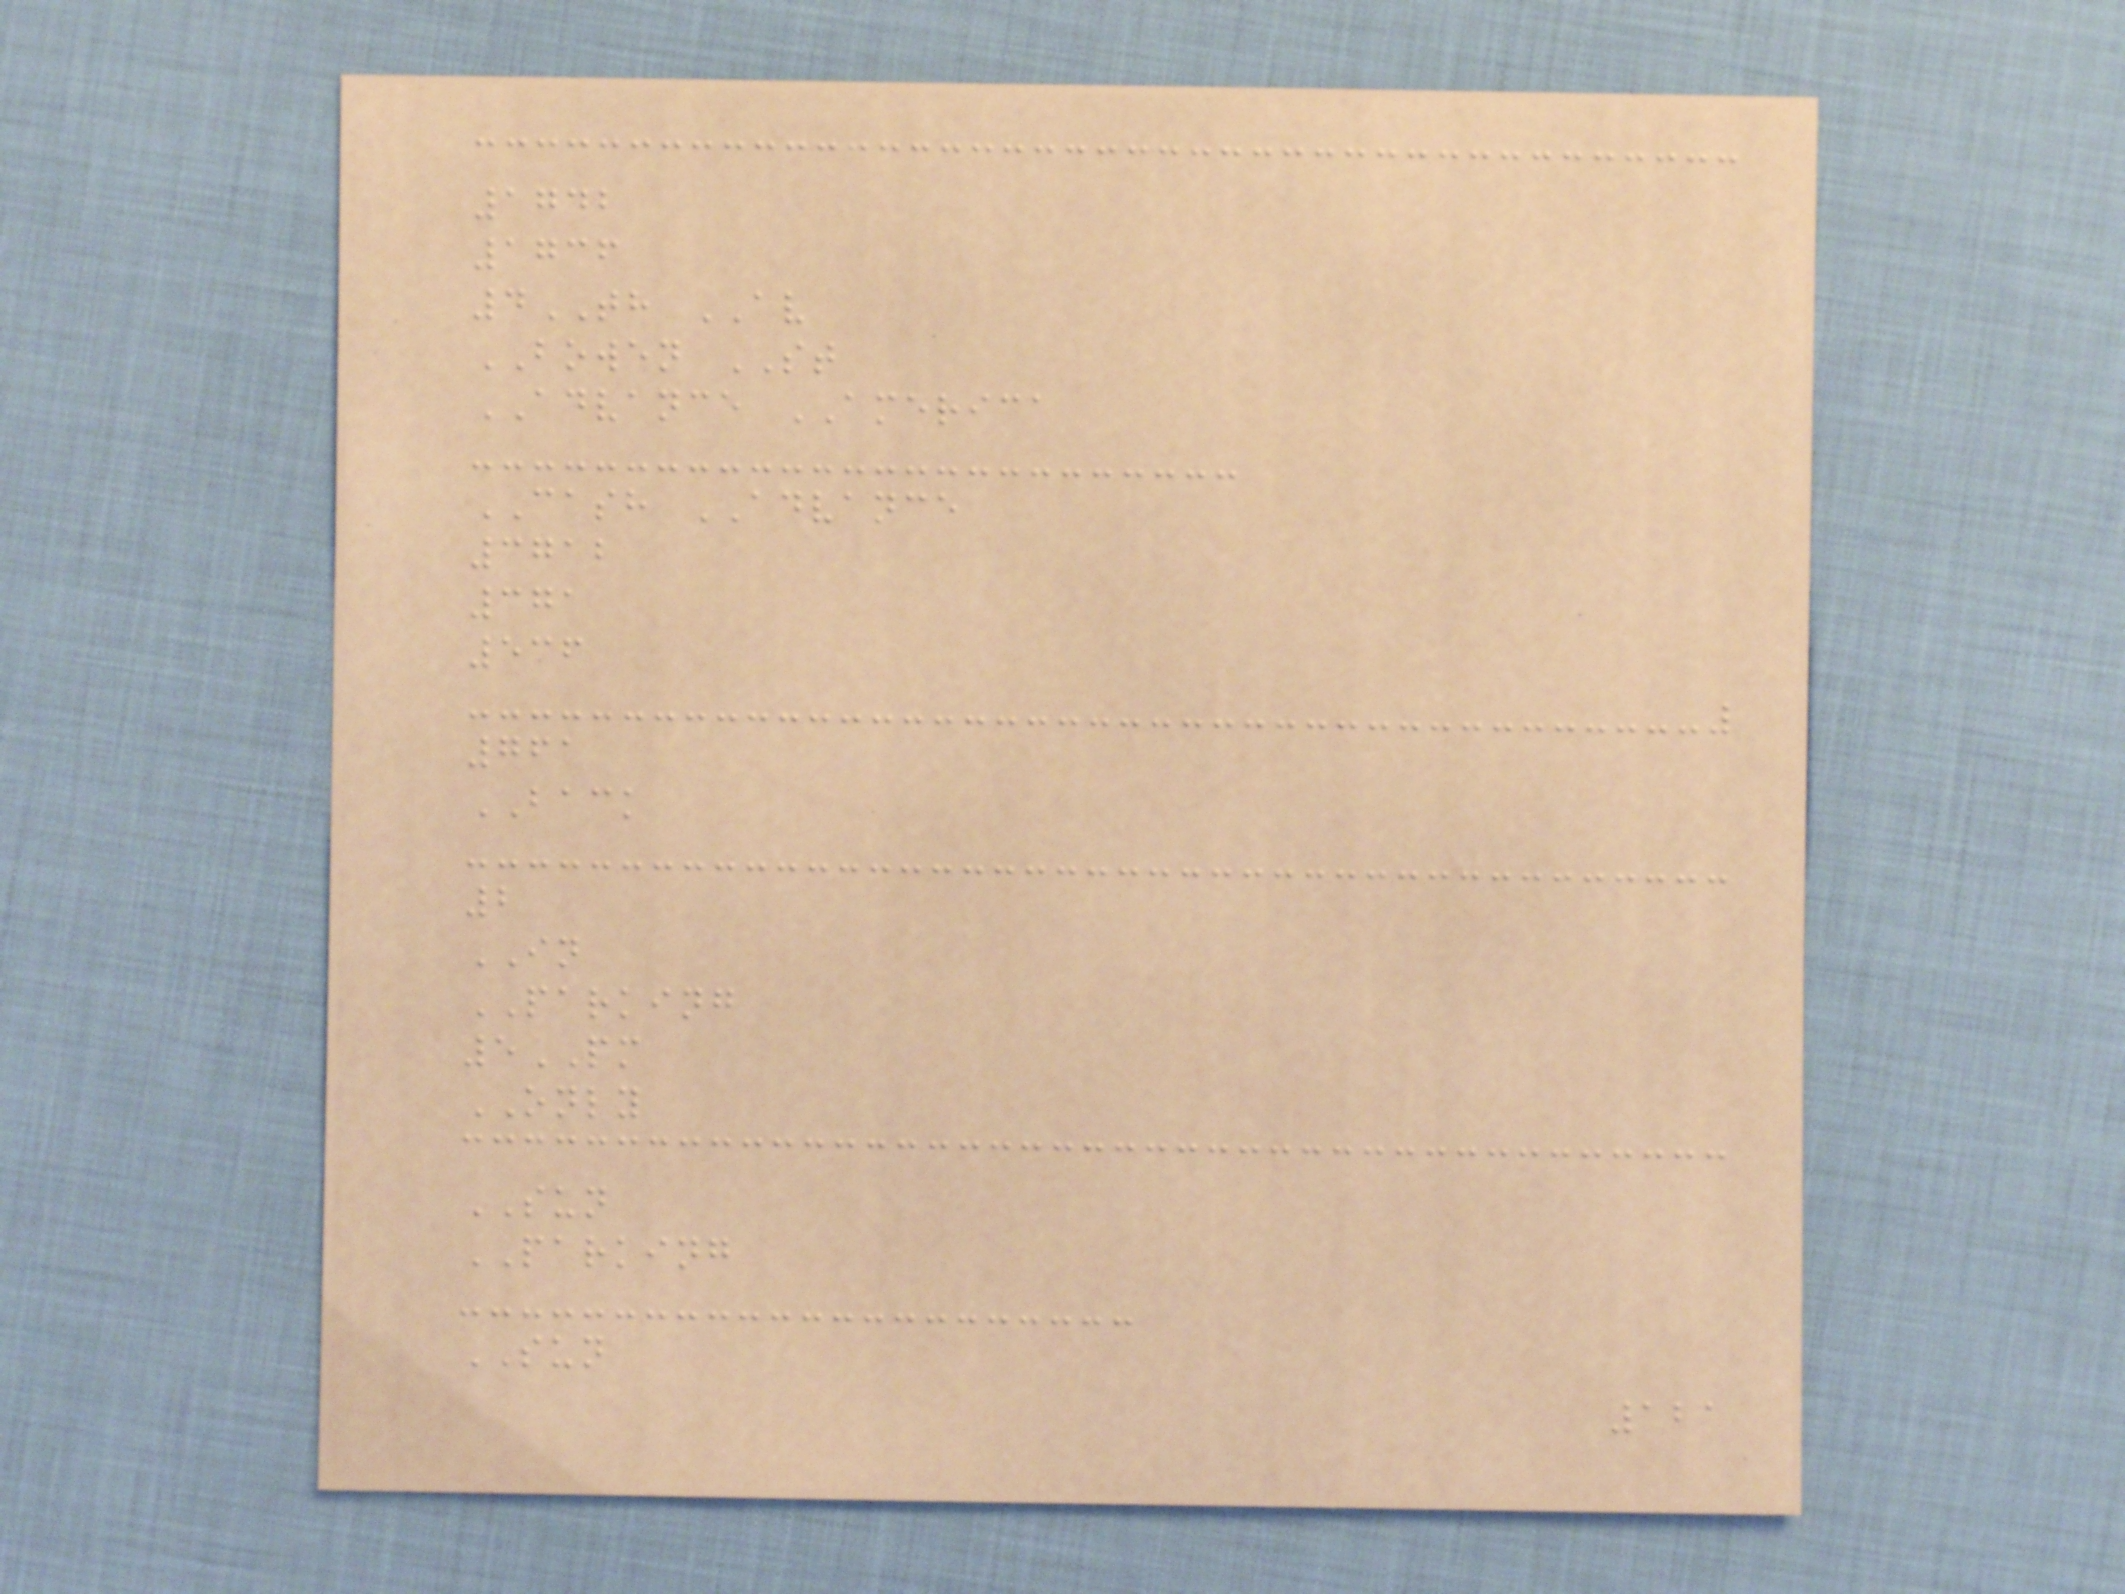1742
1736
4TH AV
BOWEN ST
ADVANCE AMERICA
CASH ADVANCE
3712
371
536
761
BACK
2
IN
PARKING
5PM
ONLY
SUN
PARKING
SUN
121
